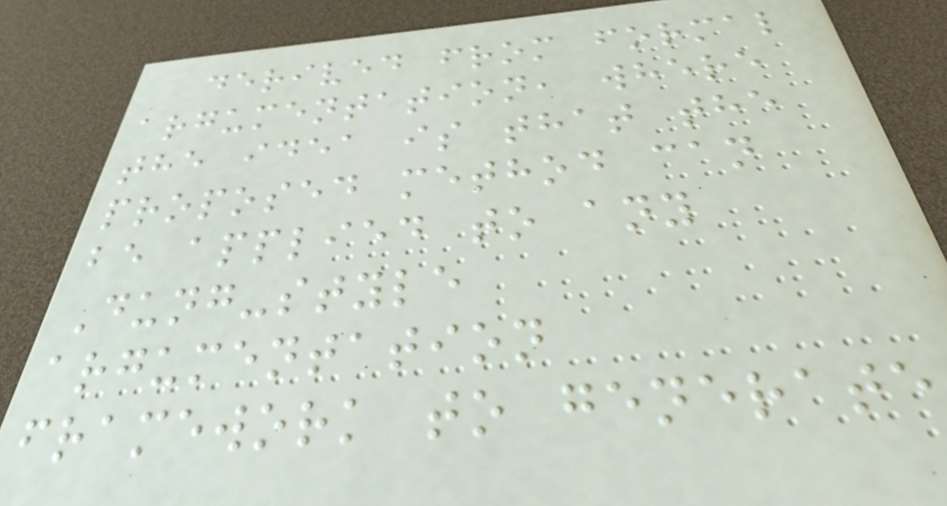derived from formal
argumentation, where
the idea is that the
proposed method can
be applied to any
Dung-style
argumentation
framework to generate
